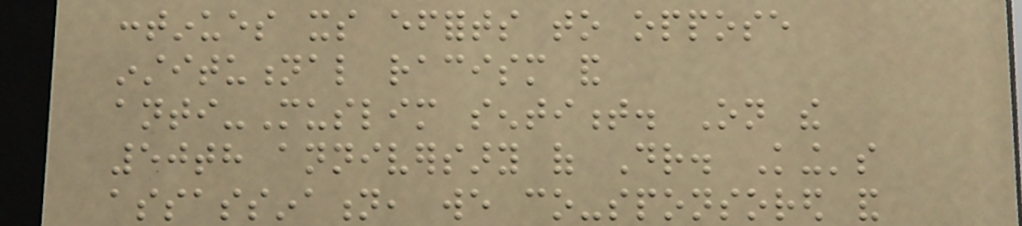continues its efforts to oppose
institutional racism and
anti-Muslim sentiment. On the
50th anniversary of Dr. King's
assassination, we co-sponsored and
